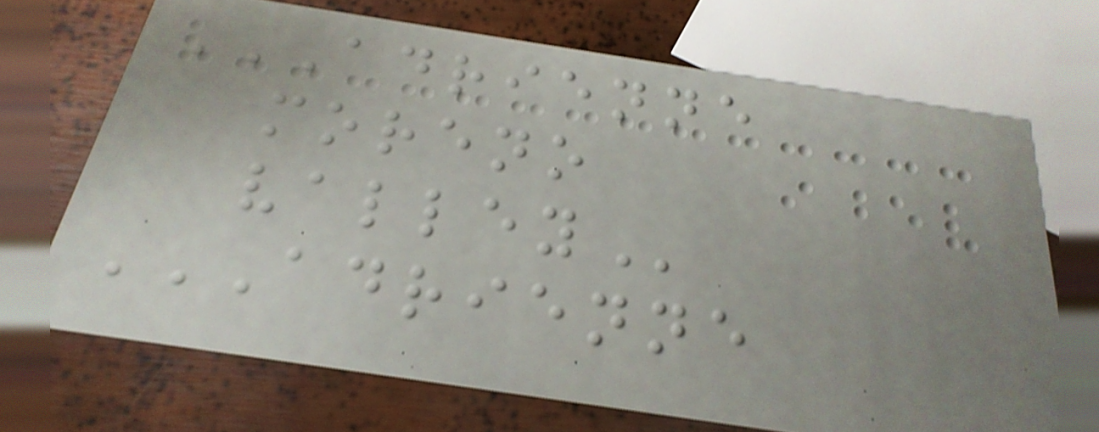ADRIENNE
MORENO
VALLEY
ADRIENNE
